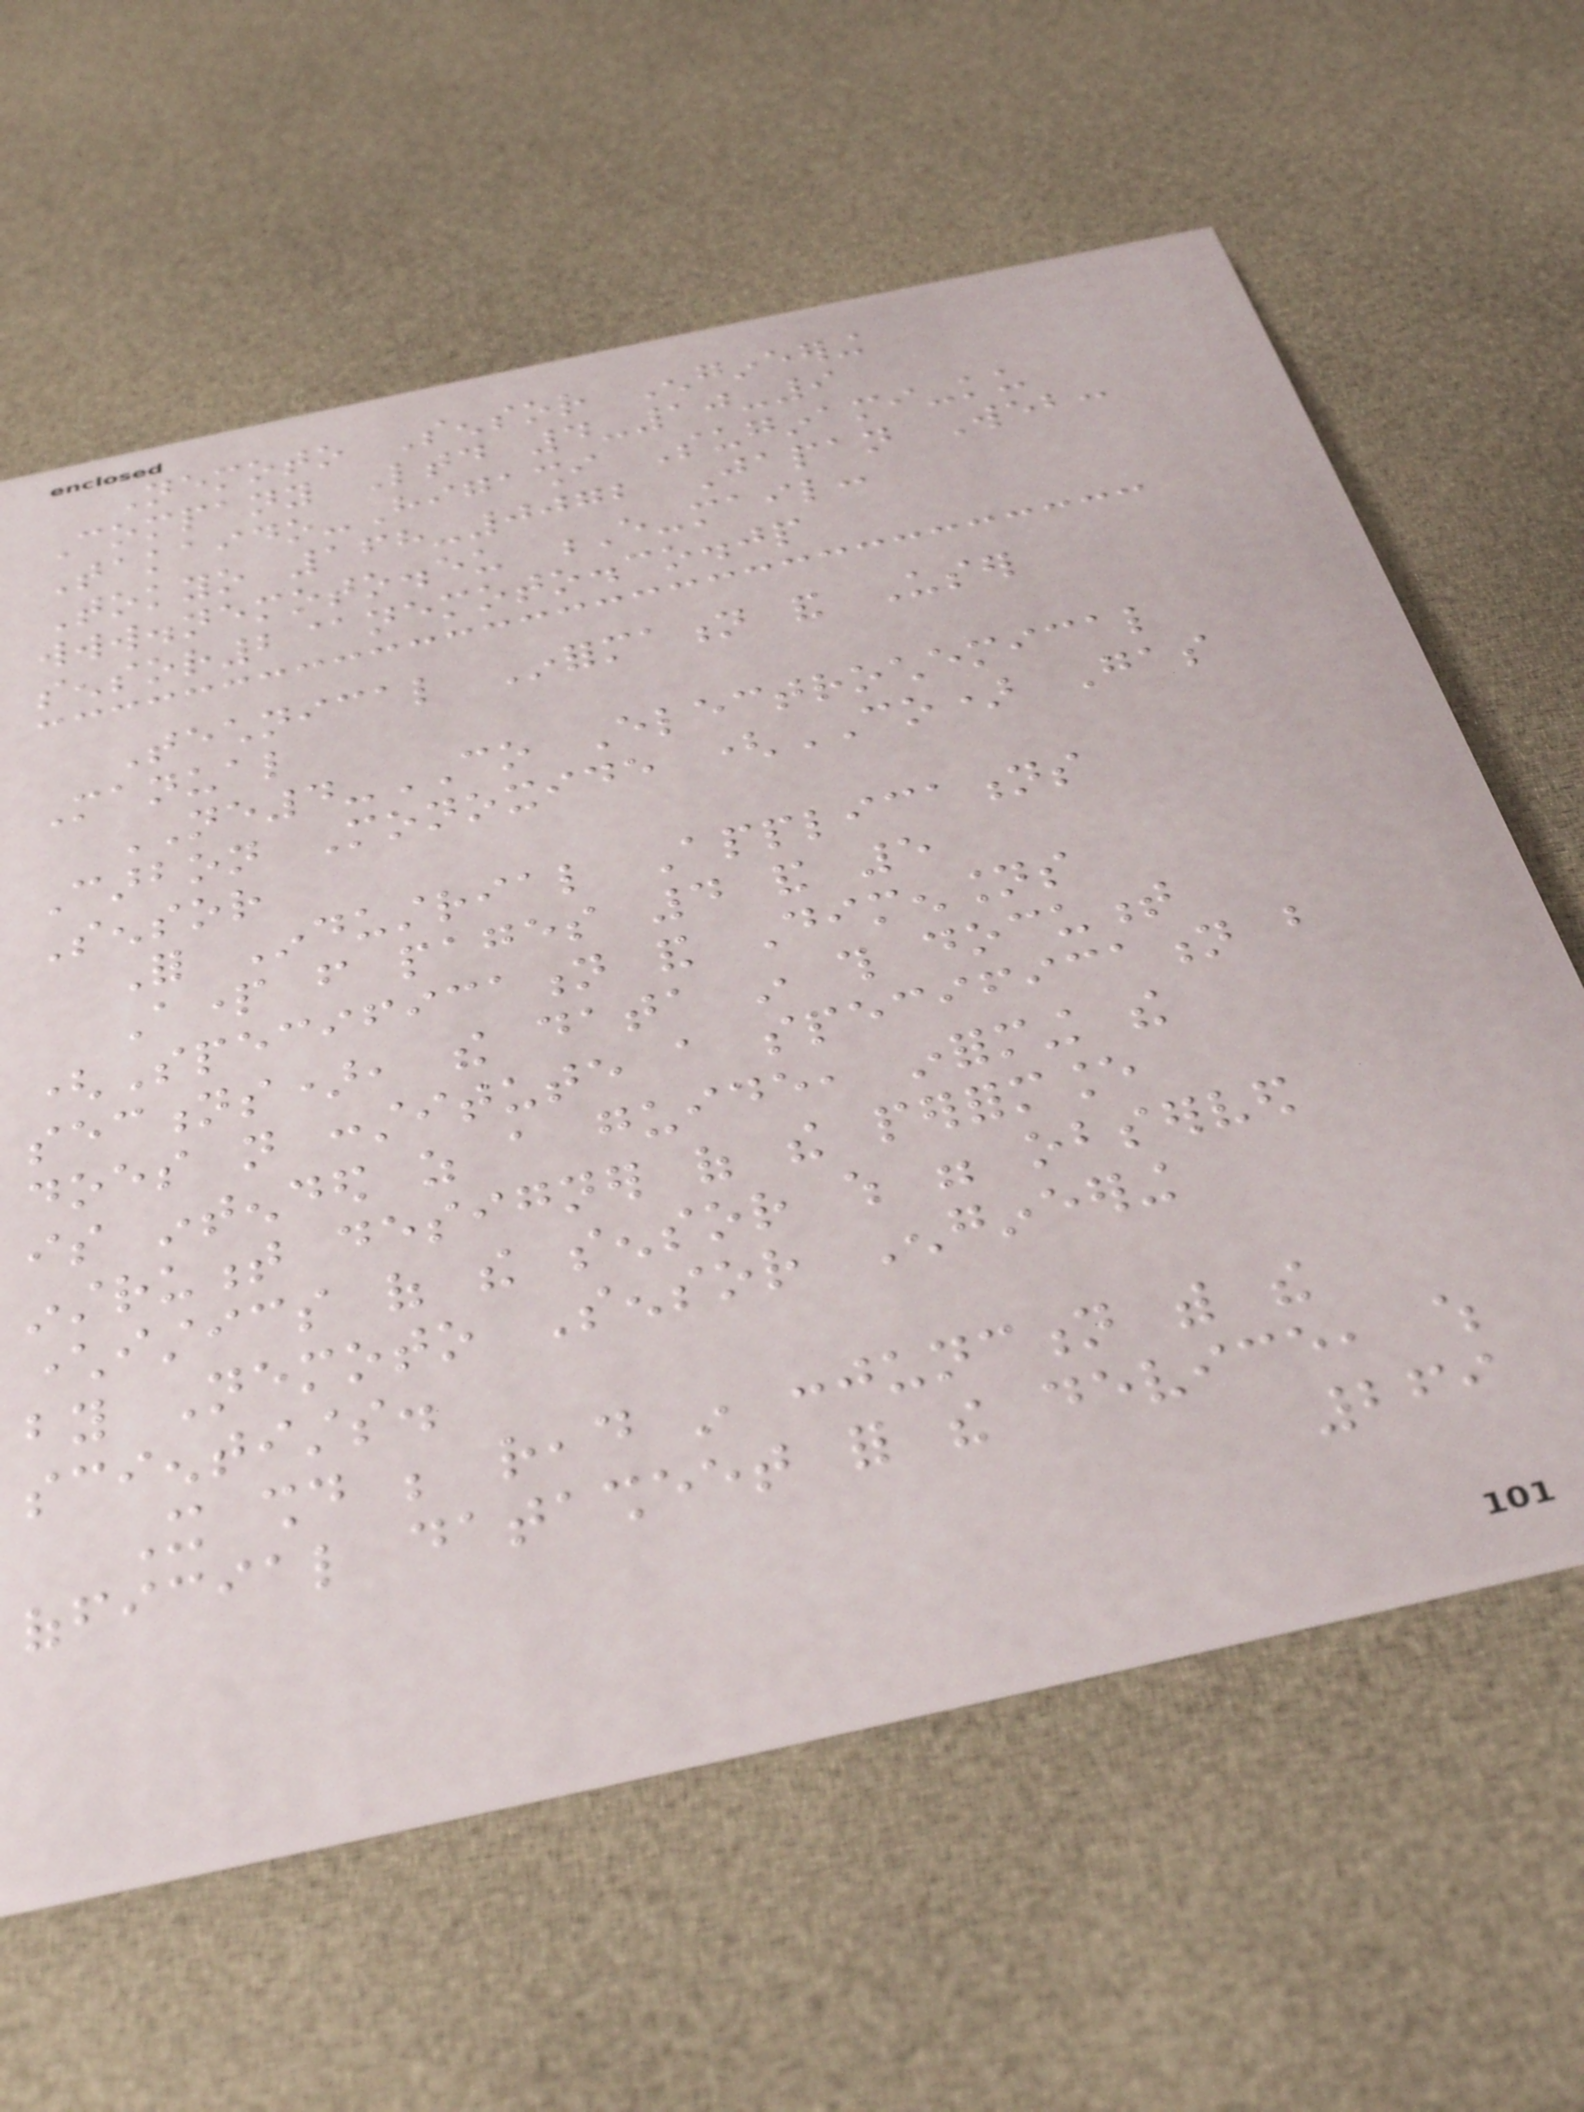Nemoto Sensor Engineering
Company Ltd 4-10-9
Takaido-Higashi Suginami-ku
Tokyo 168-0072 Japan Web:
www.nemoto.eu E-mail:
sensor2@nemoto.co.jp
Technical Information and User
Manual
NE4-CO Electrochemical
Carbon Monoxide (CO) Gas
Sensor
For Industrial Applications
Apart from pages 4 and 5
(Specification and Dimensions
sections), the data in this document
does not constitute a specification but
is intended as a guide, informing the
instrument designer of the performance
characteristics of the sensor which were observed
by Nemoto Sensor Engineering
scientists.
It should be read in conjunction with the
official datasheet for the device, which
269
